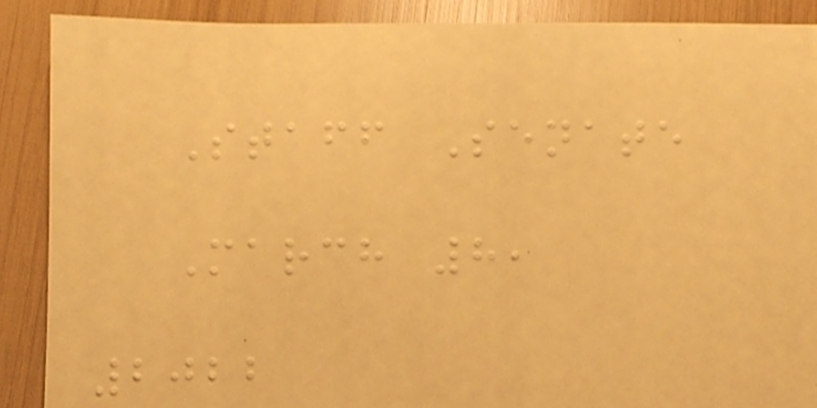Staff Senate
March 8,
2022
